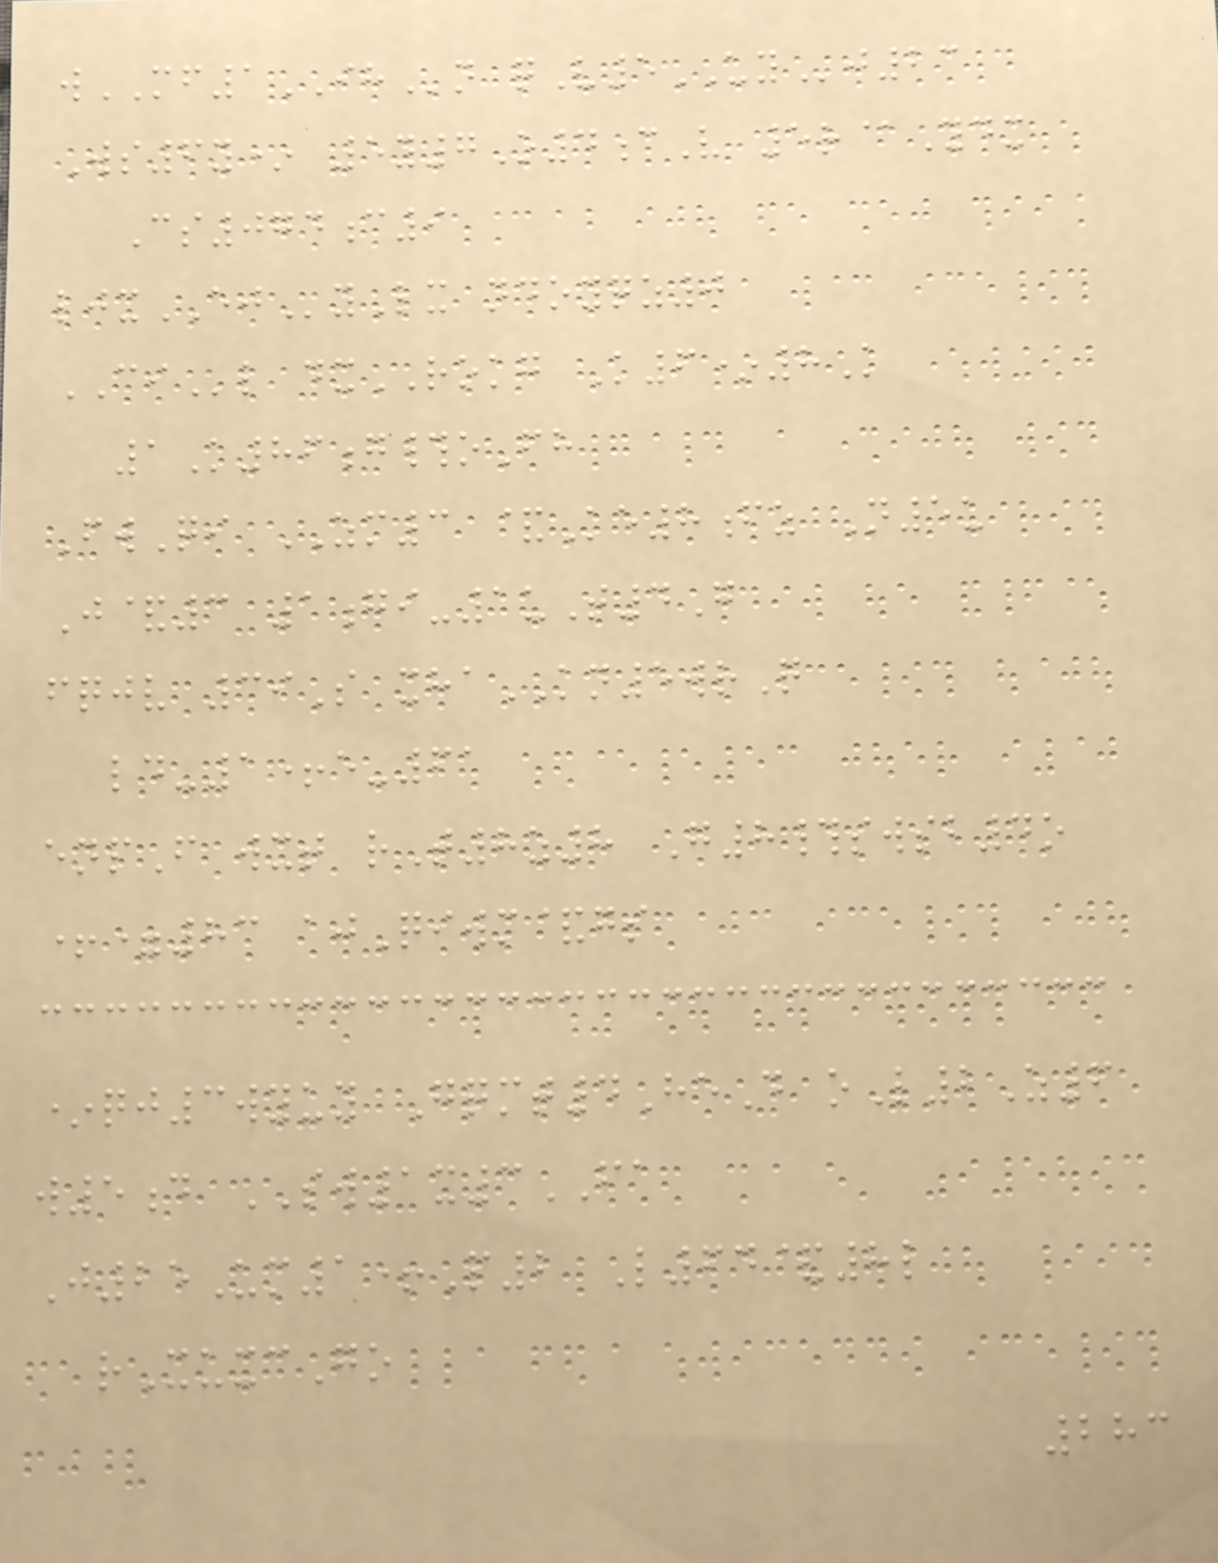wMF1IHn qV5UYj23
Ws6y* 5y7O4cV 5r@Ydx
Cs074c9
ljxEJyLx ndoyqz0
CIl dxROKG K6*8K
1K86g#oFh
FwQi ZM3 &Ke8fz N5u
J&3 1gi-1uT4G
fqjv 39S xhaKN5wrQ
ld-1+e-61
enpF wxt rT8z8 G8#swsb4o
+=83 ajQiwm&gs
*qj3wyuy Gqmt4HeD oL2Z6
w5d SW1x3FA
J25Um1+P2 L64&8l
rXuxcGo
283
